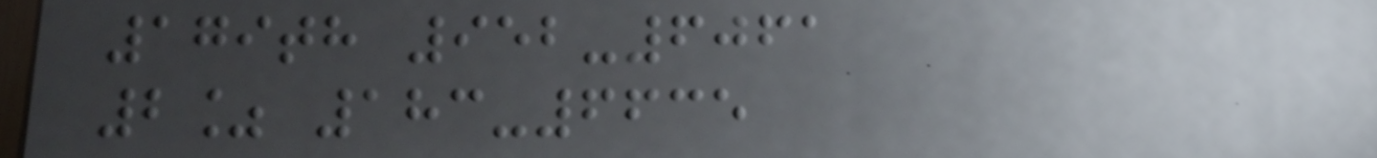179th 952-6061
2% 183-6635
